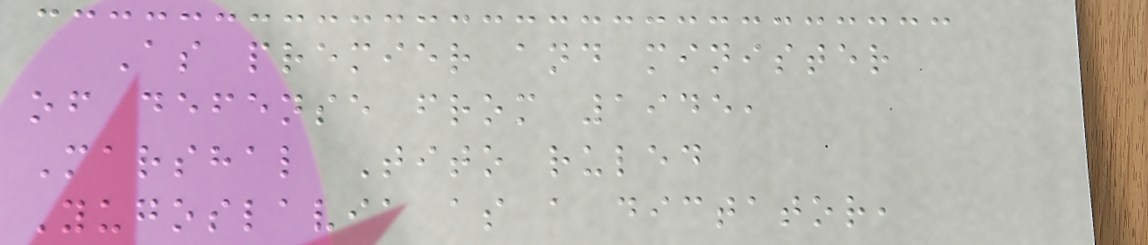As premier and minister
of defense from 1945,
Marshal Tito ruled
Yugoslavia as a dictator,
